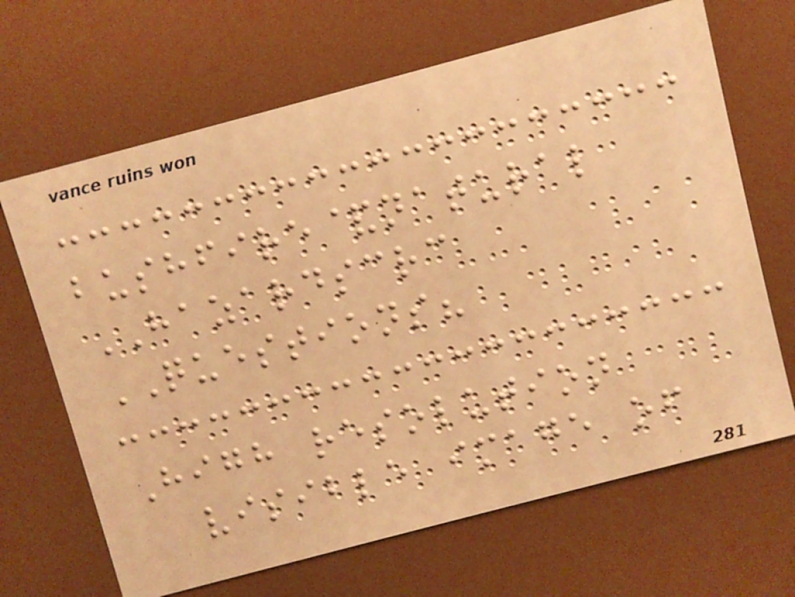bushfire&natural
HAZARDSCRC
QUESTIONS?
High resolution
visible image of
